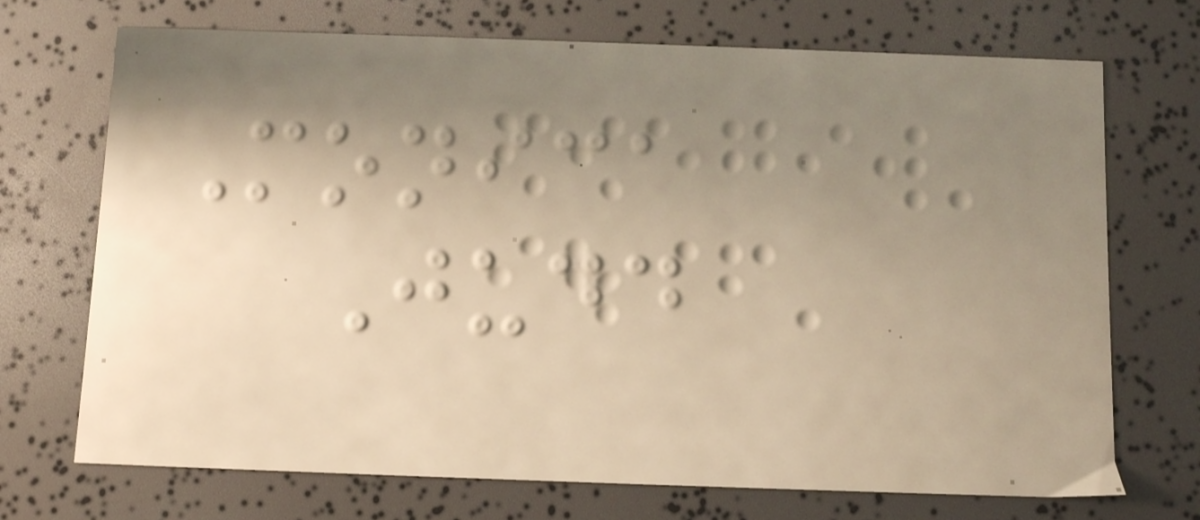Monica
Judd
